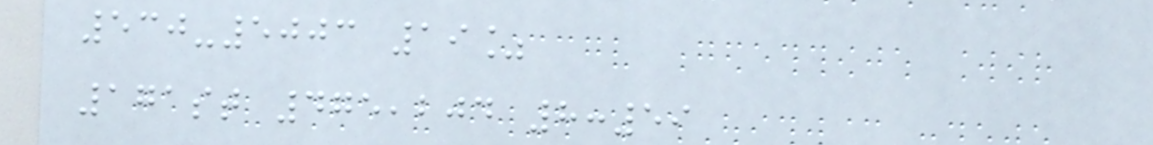530-5003 19%
171st 475,204 8:59
